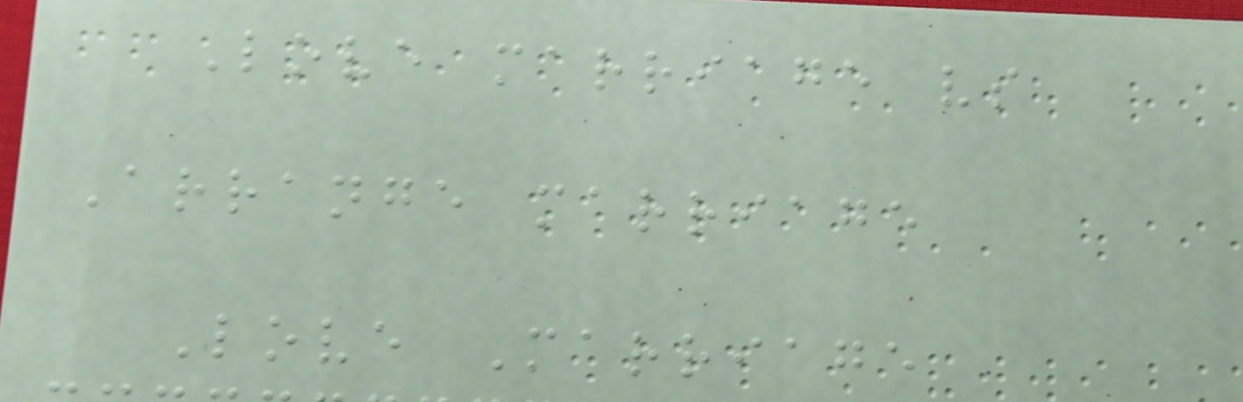Love marriage vs
Arrange marriage
Love Marriage
